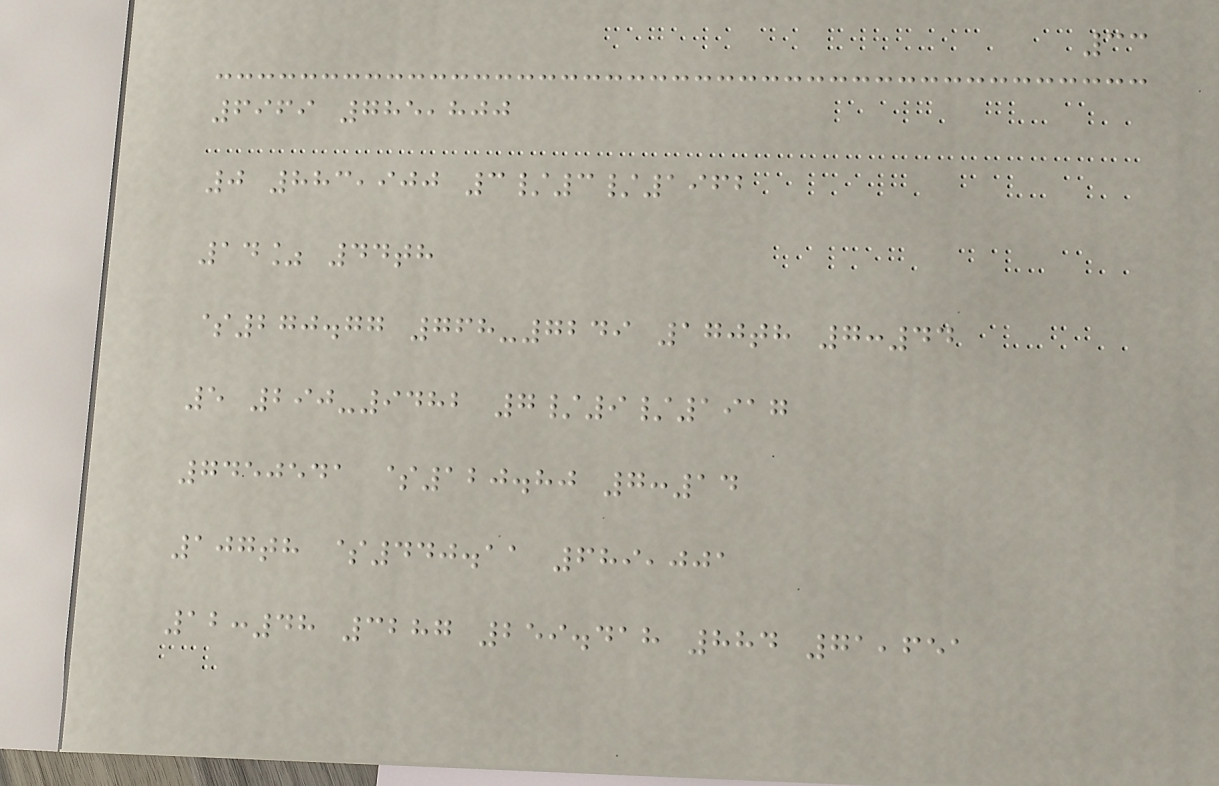33
6969 785,800
0 883,900 3/3/1962
14% 44th
$270.77 768-7249 170th 7:44
5 290-9482 7/9/1917
7450541 $120.80 7:14
107th $440.11 689,001
12:48 3287 259.418 884 71,651
